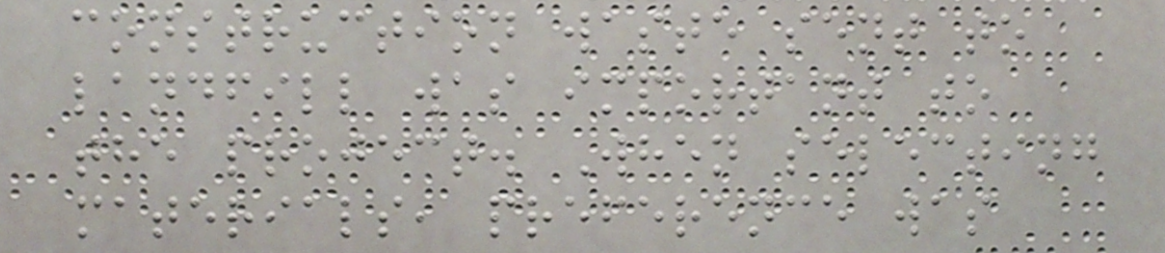construction waste sent to
landfill was important to
the project. When selecting
materials, preference was
